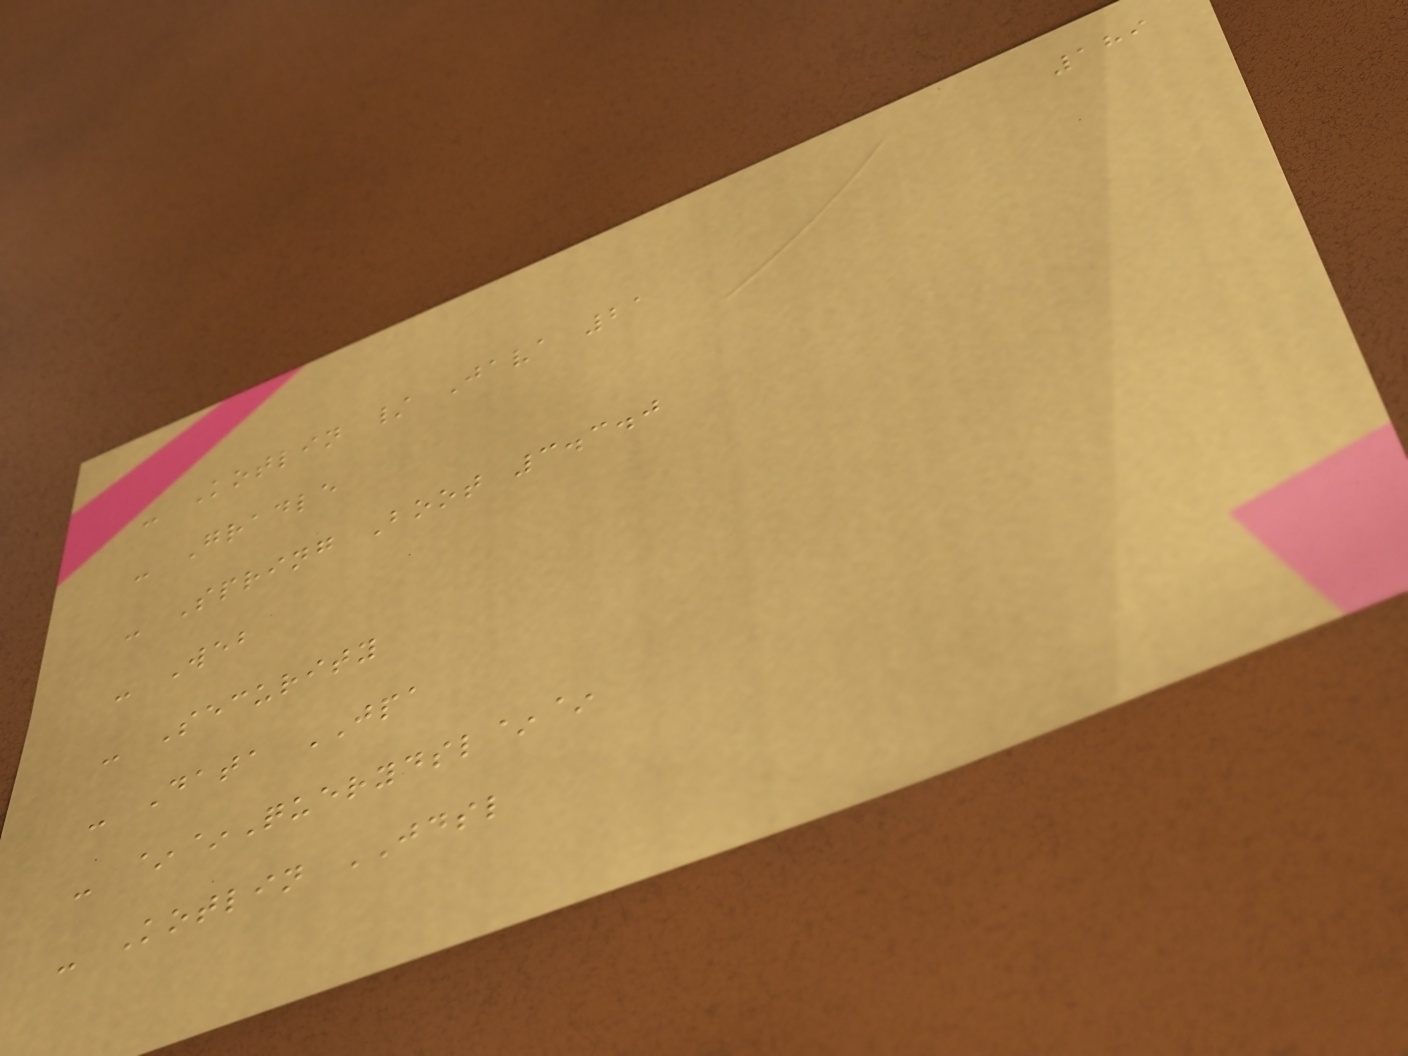189
- Kotlin / Java 21
- Gradle
- Spring Boot 3.3.0
- Web
- Security
- Data JPA
- ~~Querydsl~~
- Kotlin JDSL
